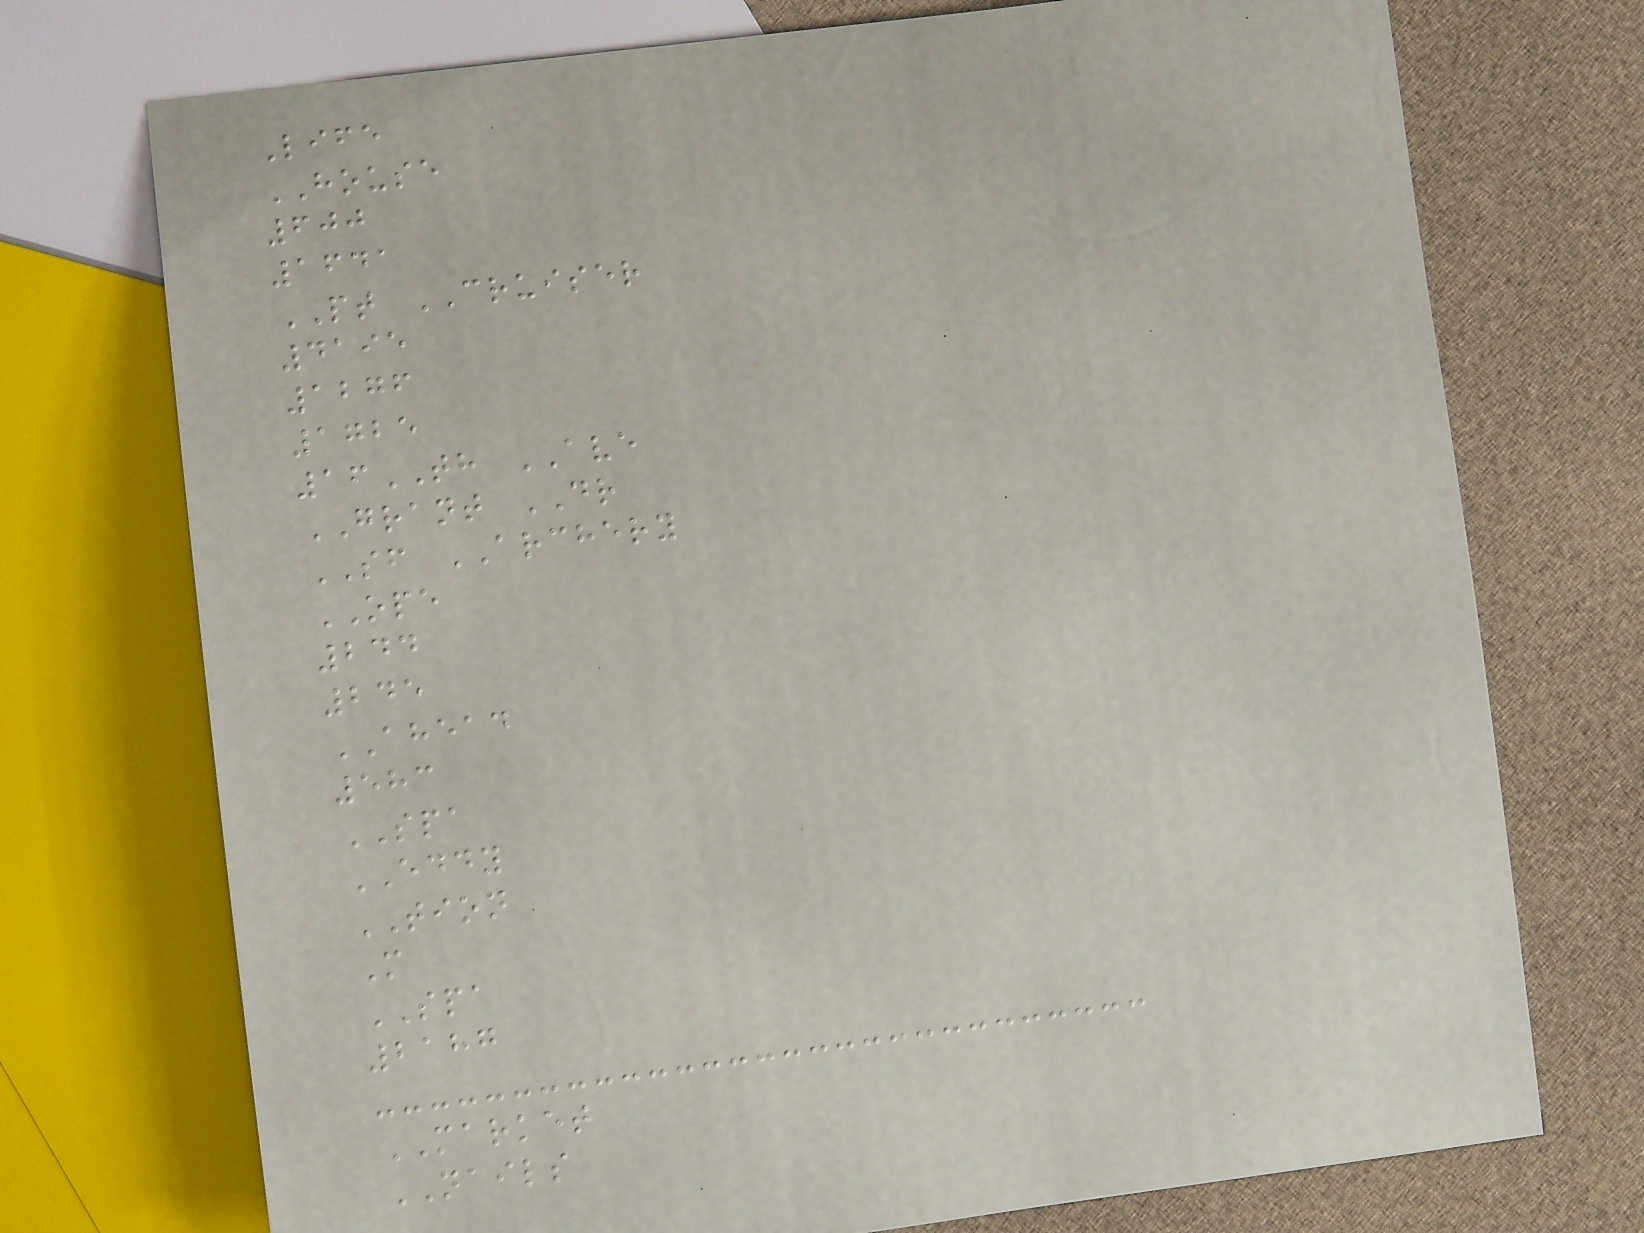Life
HOUSE
600
1641
PT CRUISER
4195
1276
1725
16TH AVE
GRANT DR
SF ARCHERY
OPE
244
245
AHEAD
583
SPA
EDDY
TION
M
SPA
2187
MARKET
NAILS
